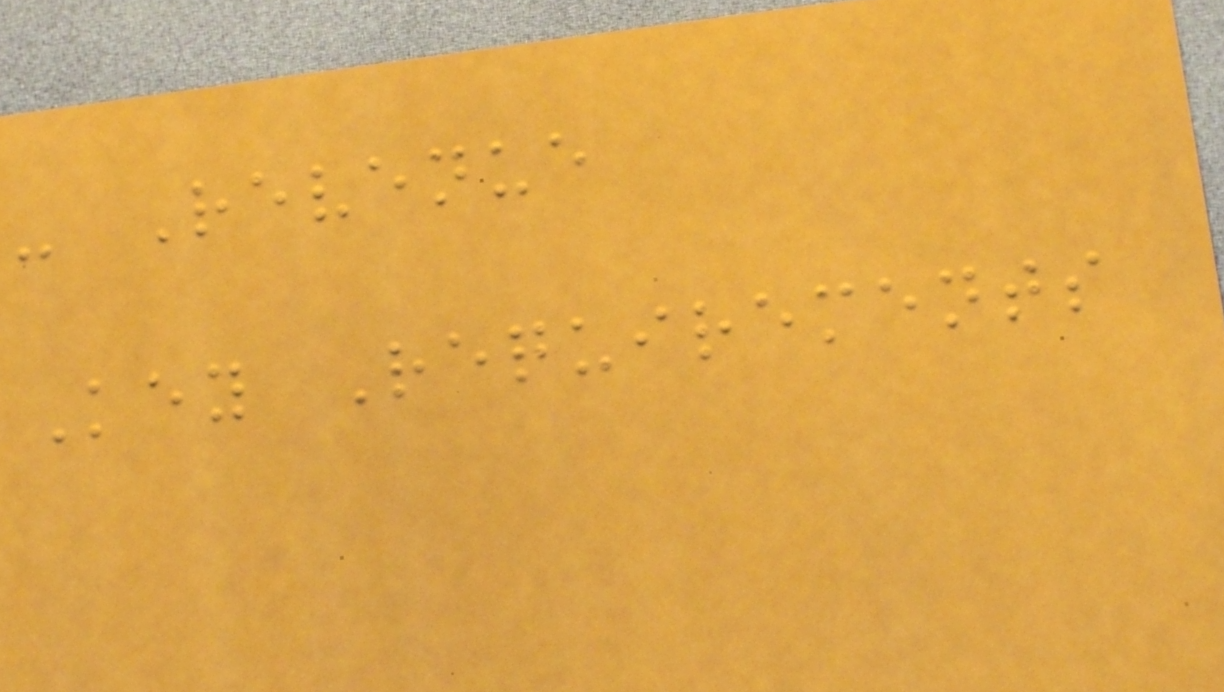- Revenue
Key Requirements
